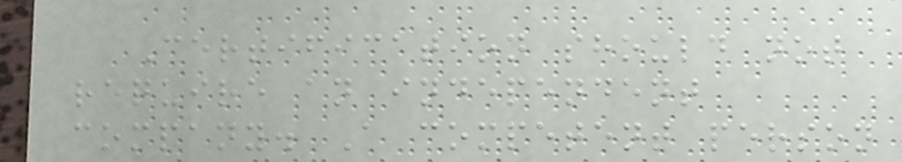Certification should not
require an independent
company. A competent person
